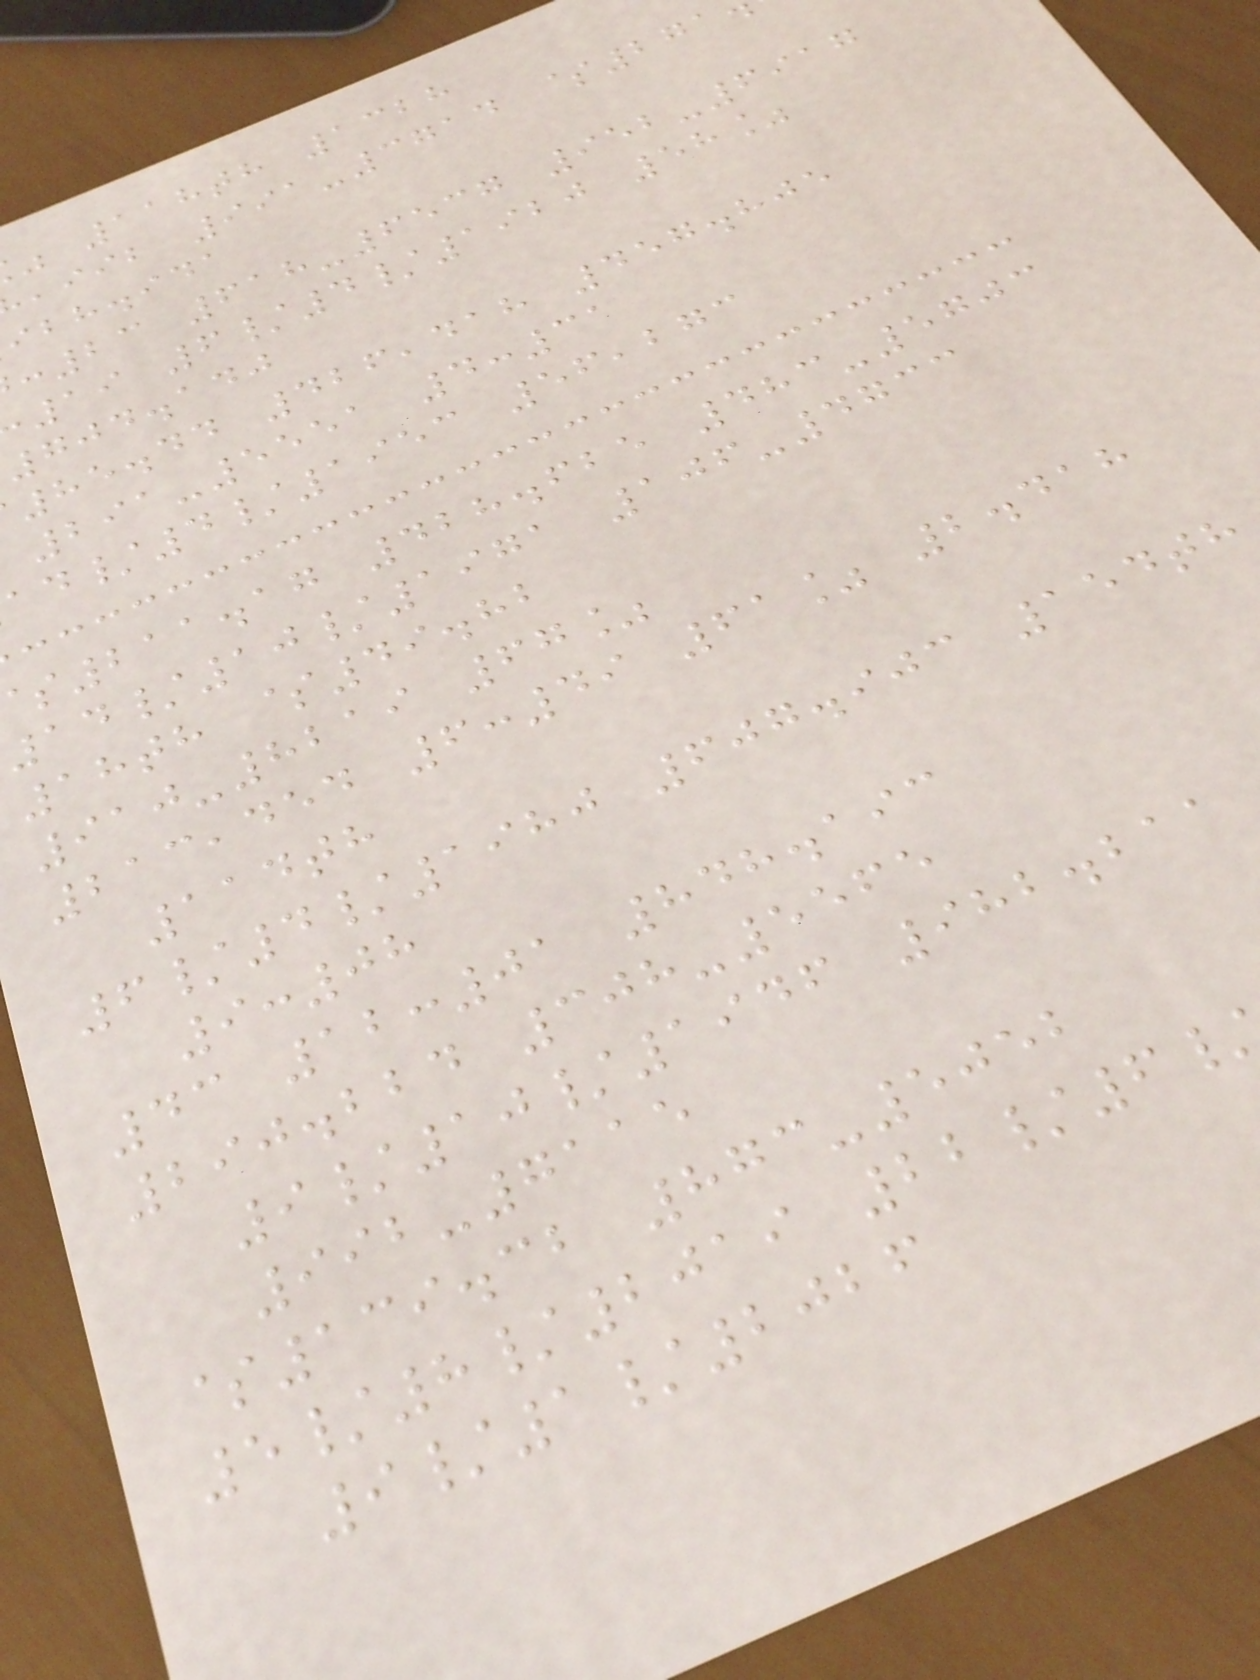118th 1328
,iib 991-3714 $271
ibh.ida
:23 618-6537 952-6917
19 6/4/1920 58%
704.140
85.44 426,418 457.805
291-5551 4:31
/4/1953 56,273
211.17 428.625 483-5703
14/10/1971 106-4733
18th $49.82
910-8219 67%
213,454 6:49 61% 2.418
114th
6/4/1980 607.903 154th
9:08
43 12:01 848.193
290.224 308-5565
9/10/1946 982.211
992-7115
$139.32 873-5052
5/8/2019 22/6
9/1/2026
